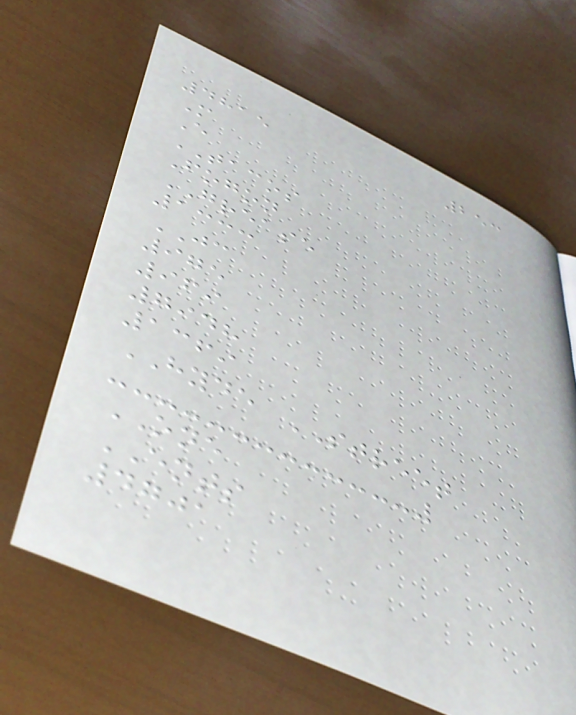253
4815
M
E
TACOS
Fogon
GREASE
1333
JC
975
969
7948
1369
HYDE STREET
ONE
ENTS
4701
